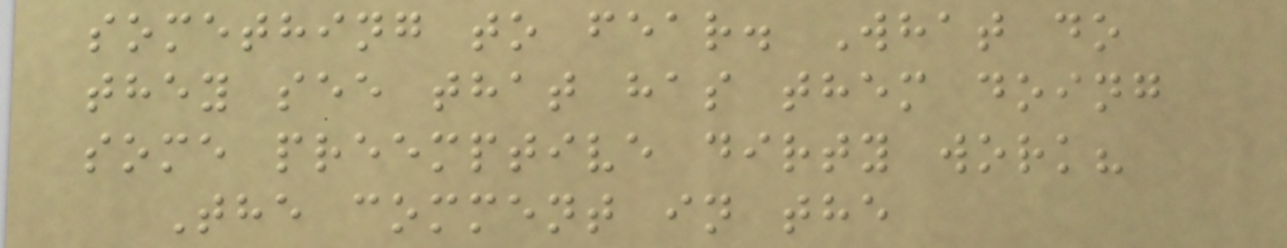something to fear. What do
they see that has them doing
some preemptive dirty work?
The comment in the
